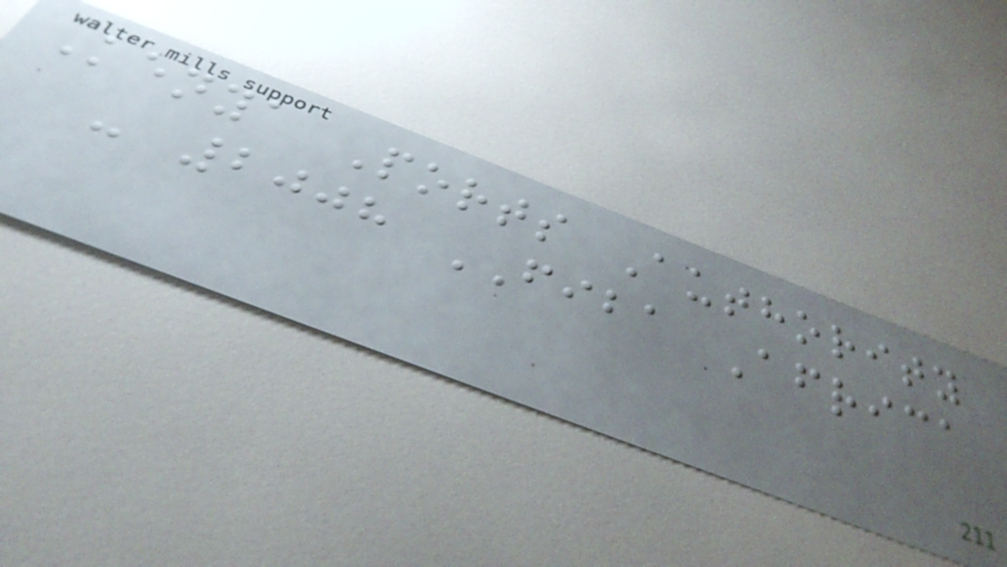Kenya Ports Authority
- 2008 FIBA Africa
